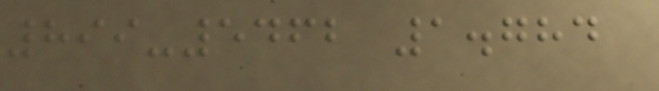899-5462 1.784
